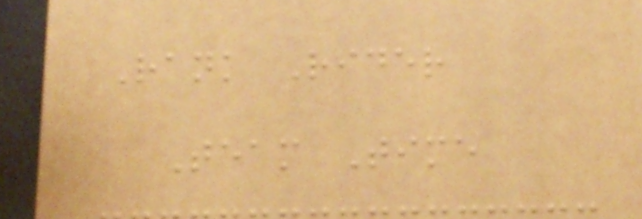Rank Rider
Team Time
